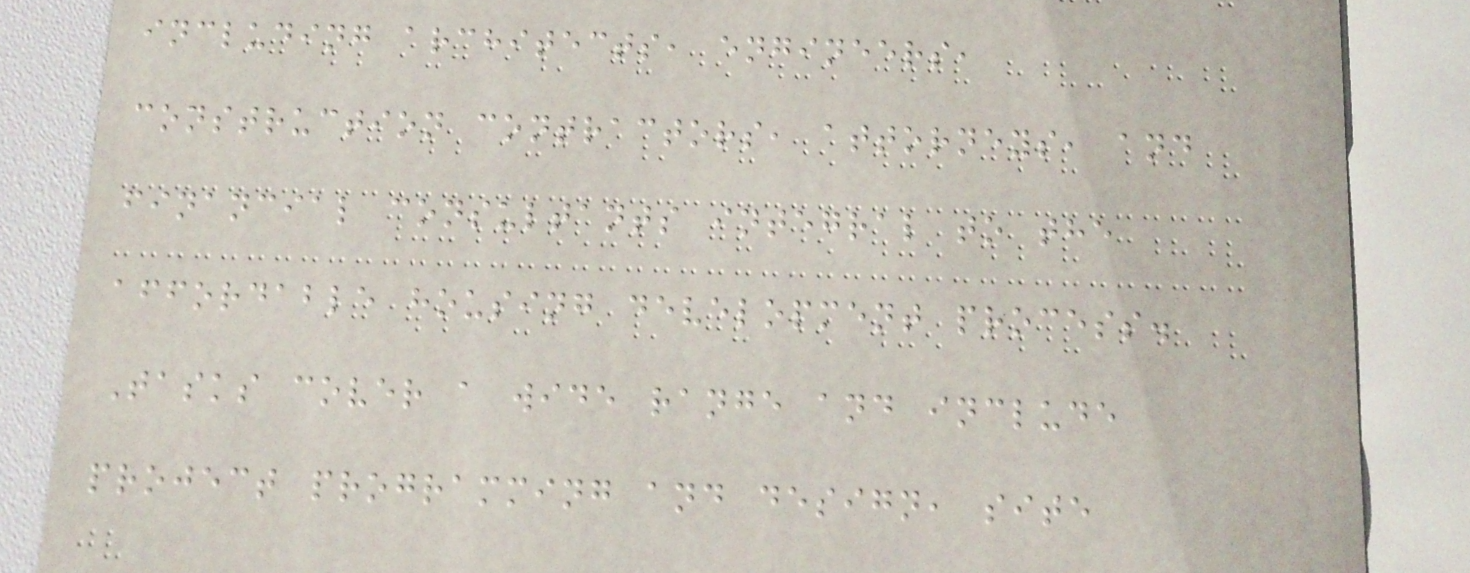including architects, engineers,
construction contractors, attorneys, and
financial consultants integral to the
affordable housing development process.
Tasks cover a wide range and include
project programming and design, site
